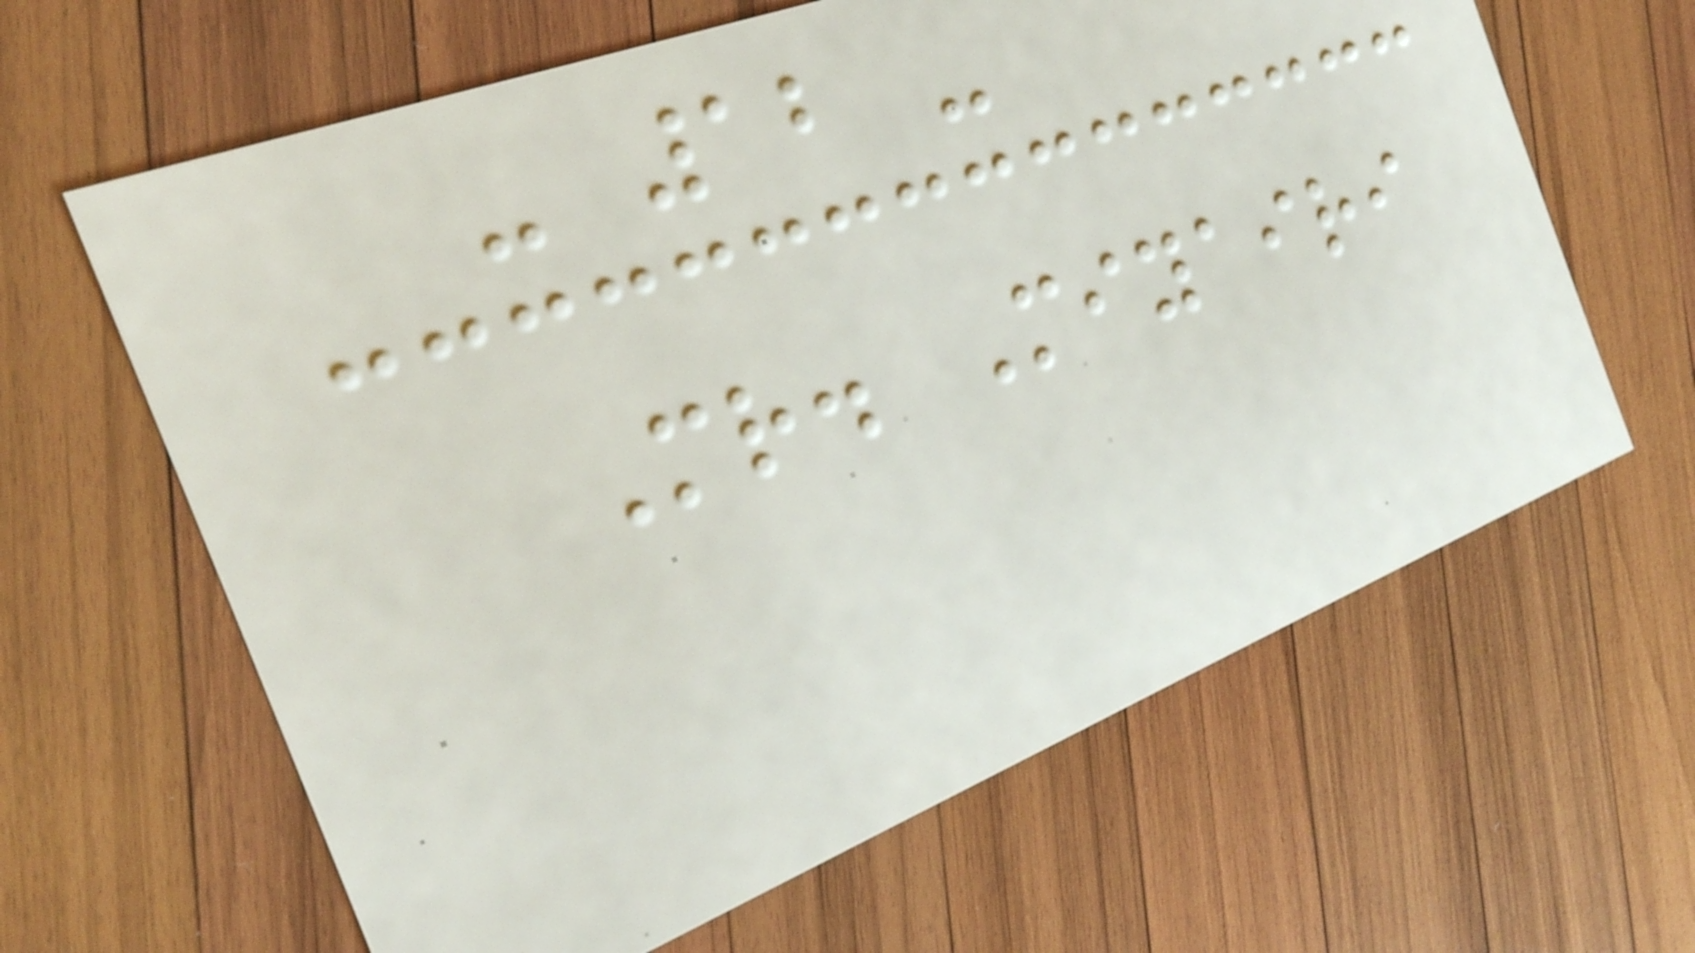- 12 -
Mr. Miyairi
